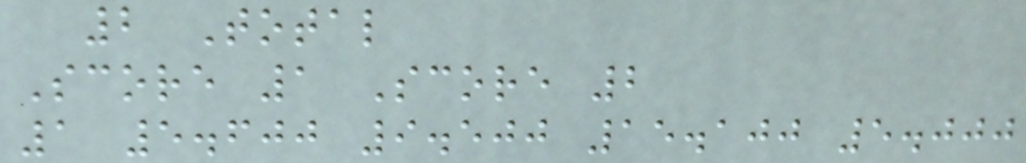2 Total
Score 1 Score 2
1 5.600 9.500 15.100 5.000
